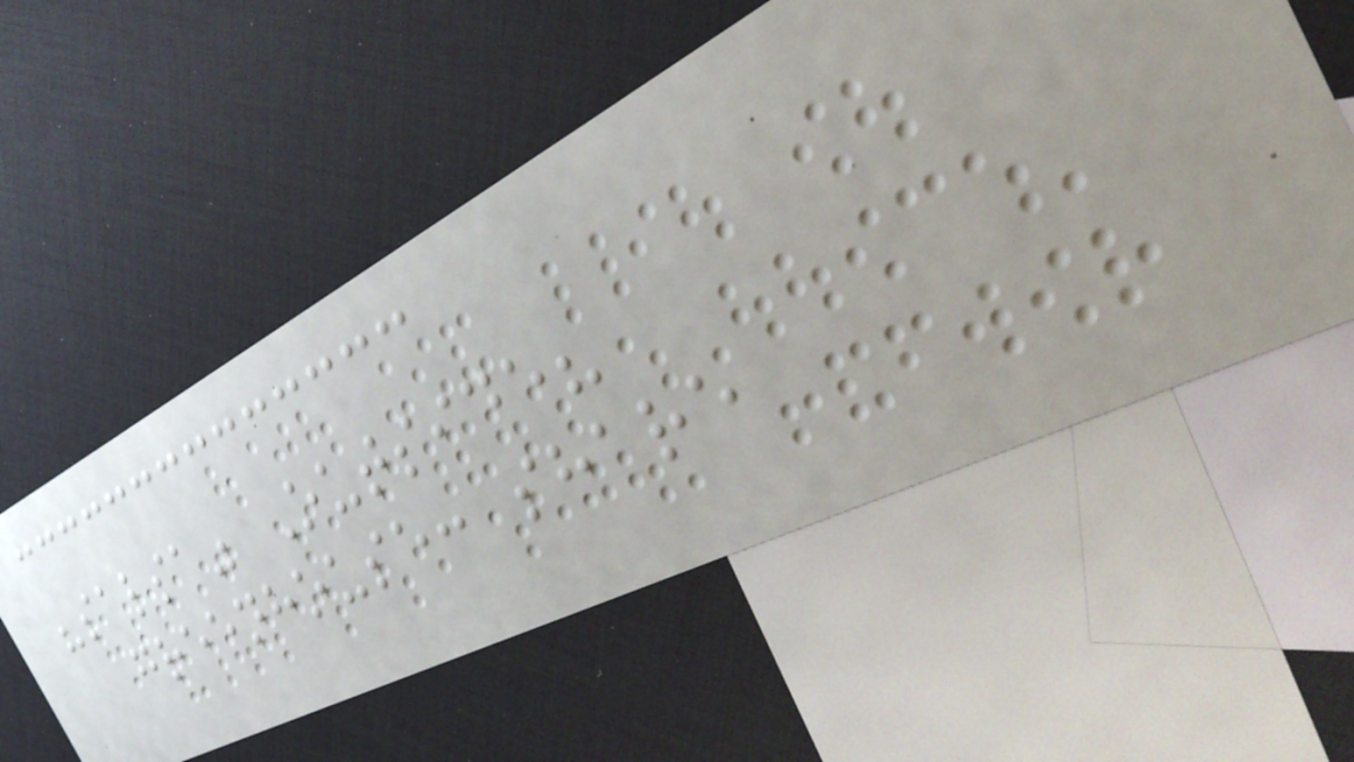"salsa" Outside?
greenhouse: share
